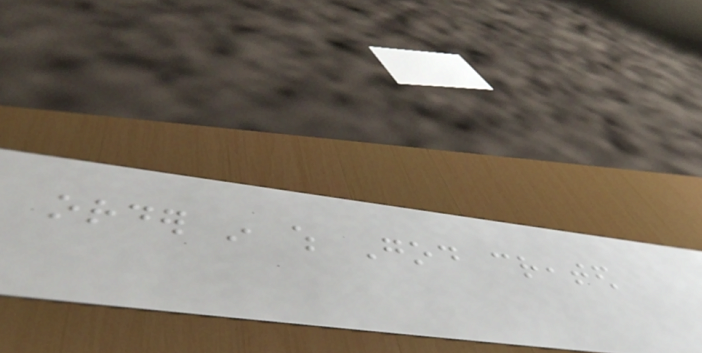order in which God created
